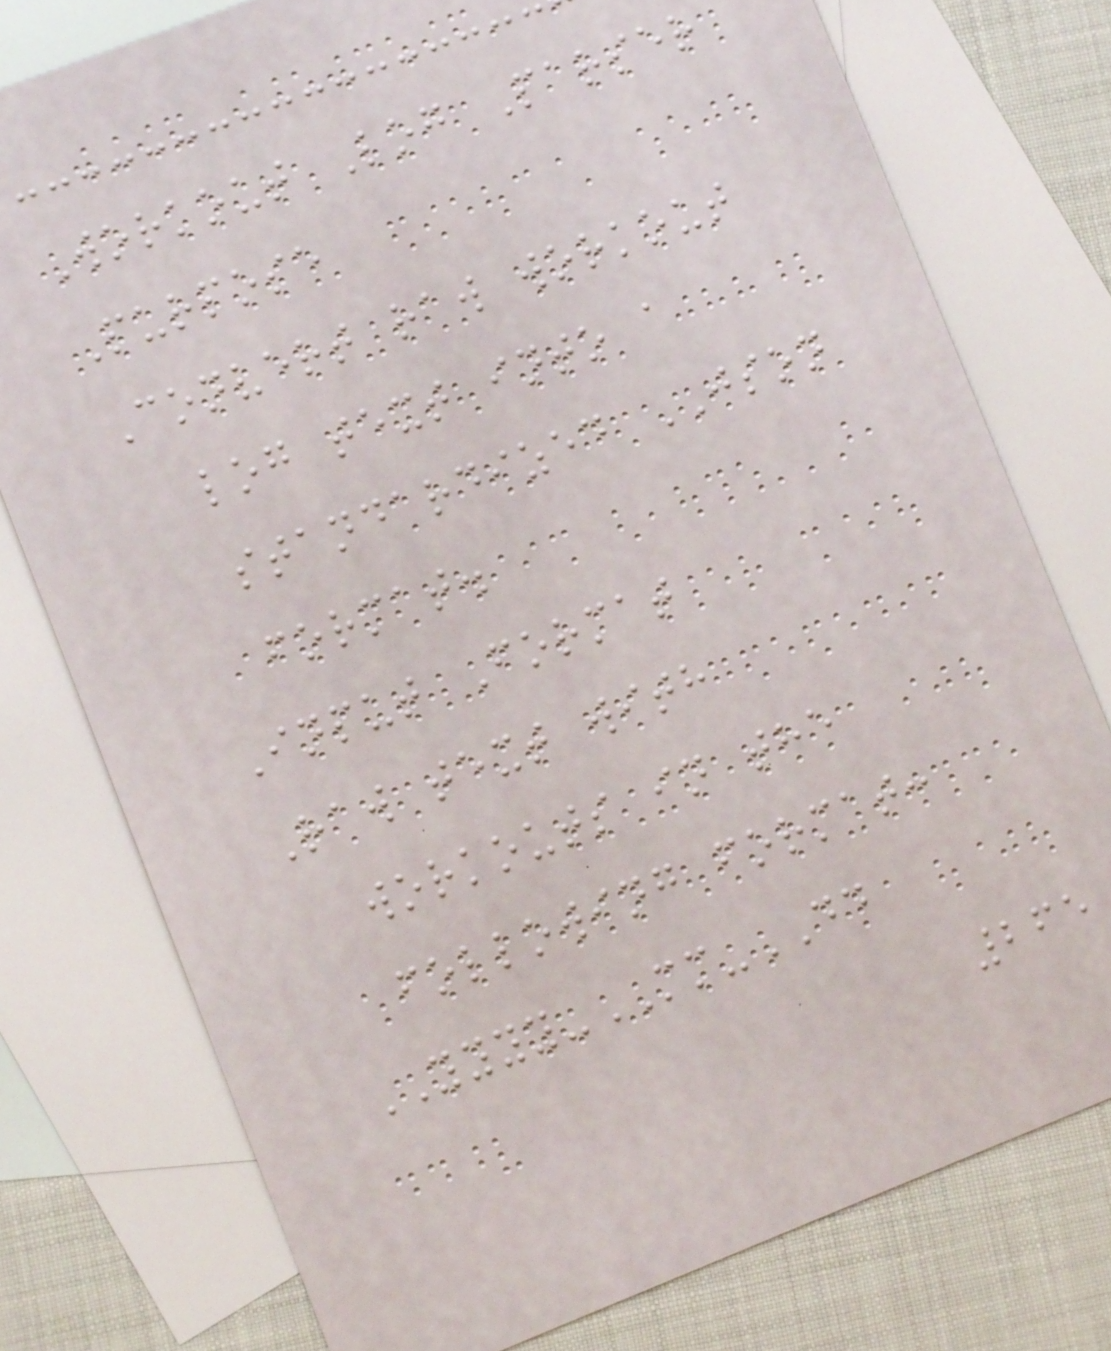Workout Log Parser
Purpose
Convert raw workout
log text into a
standardized JSON
format.
Input Format
Raw text with
workouts in the
following format:
YYYY-MM-DD
265
